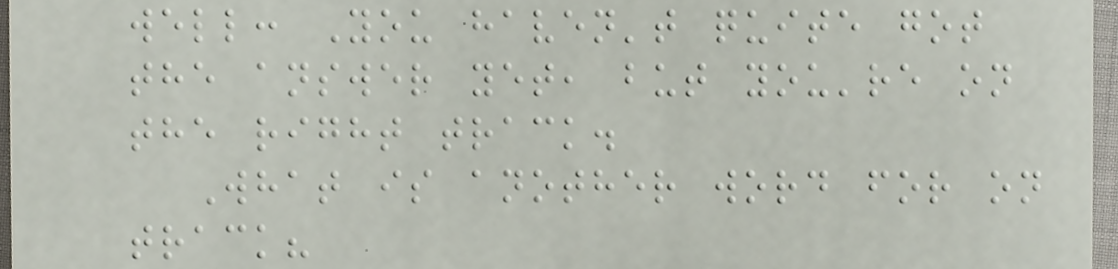well: You haven't quite got
the answer yet, but you're on
the right track.
What is another word for on
track?
